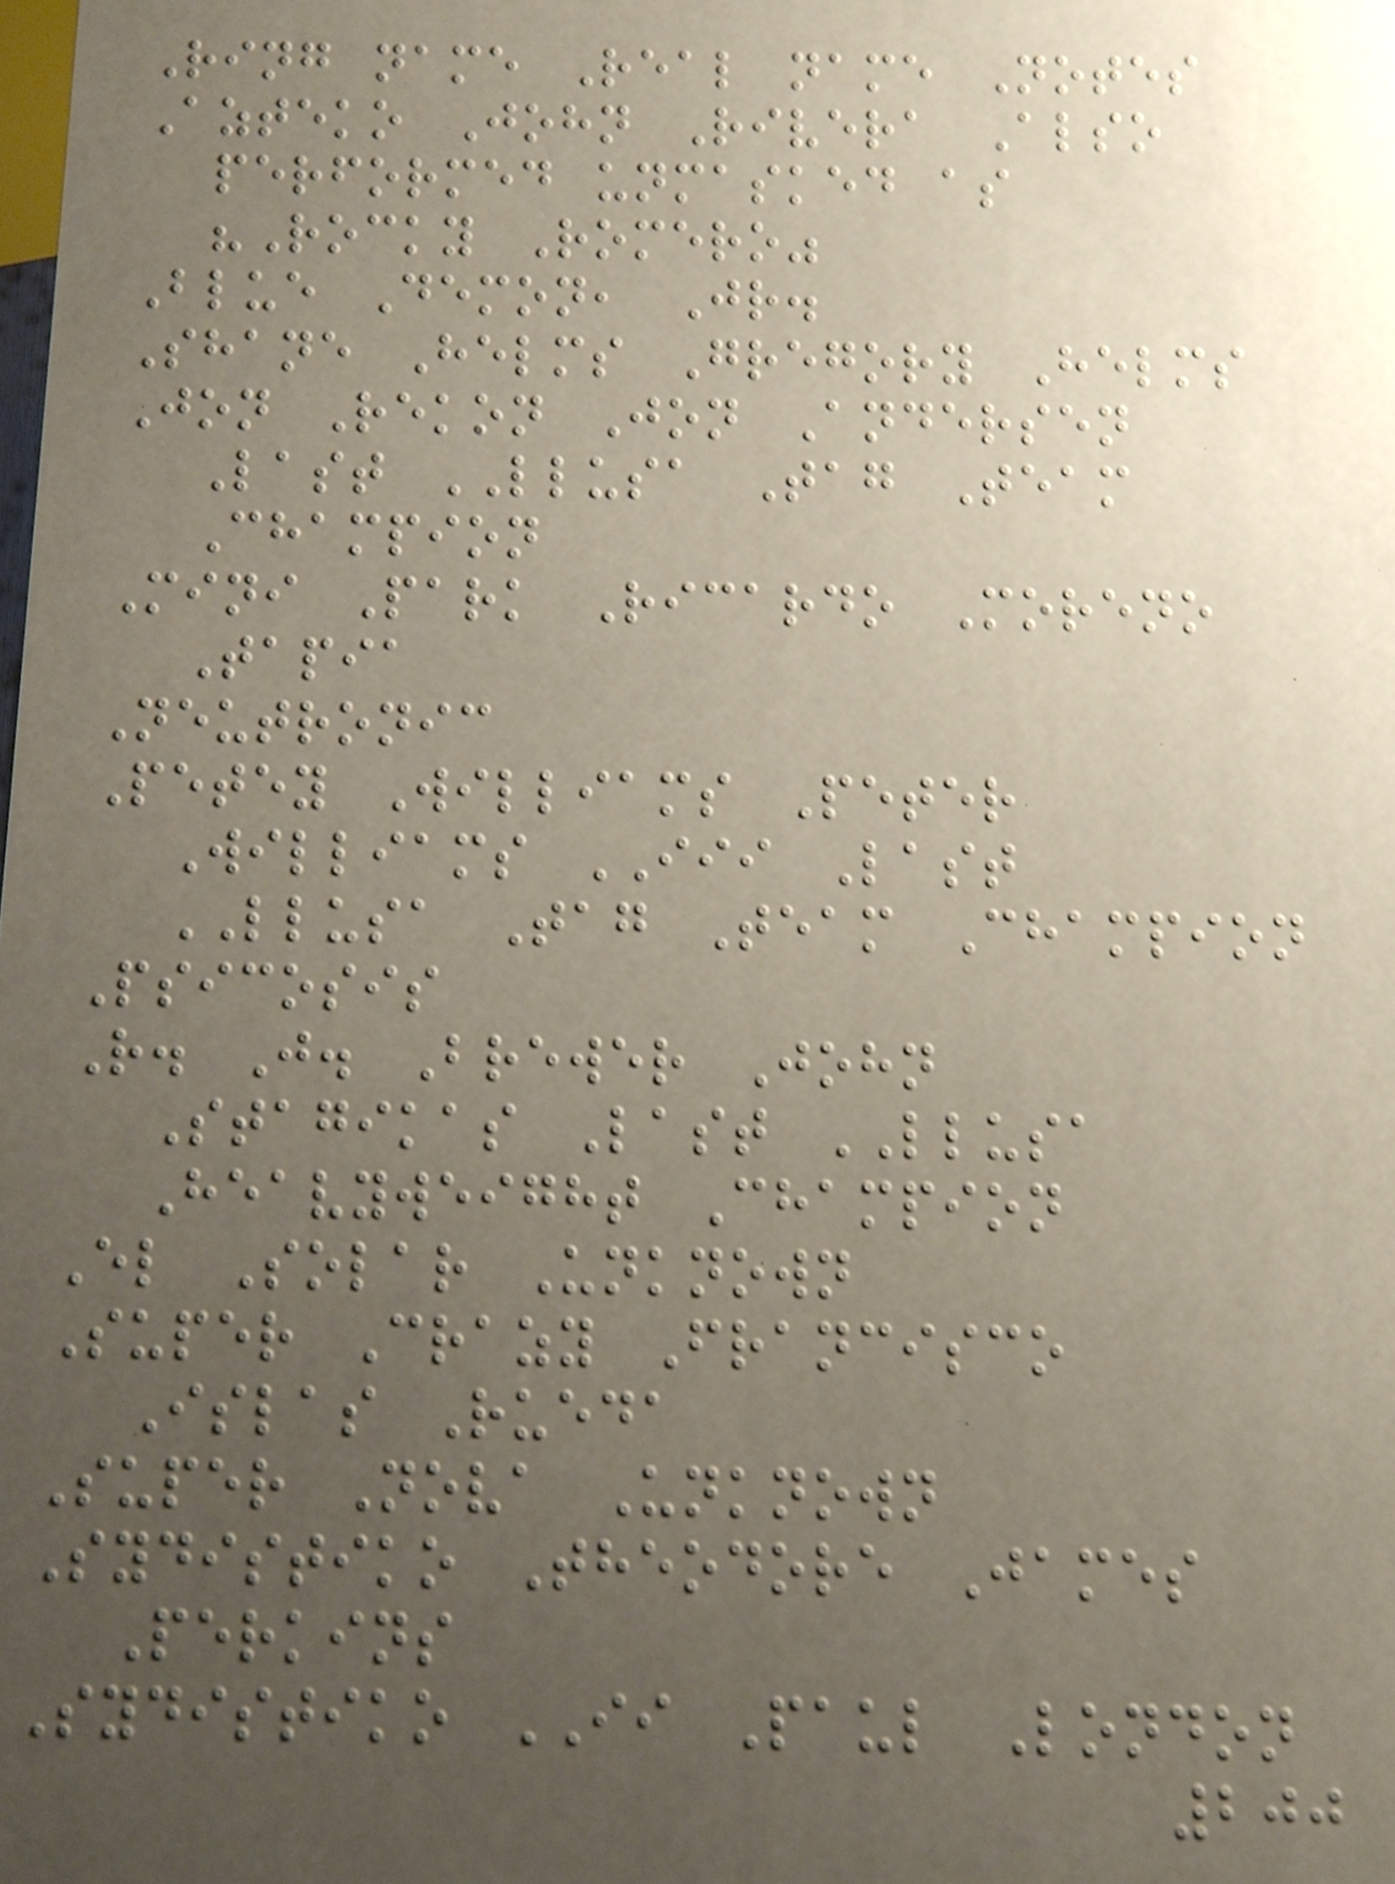Ring name Real name Notes
Azteko John Rivera Also
performed unmasked as
"Rocky Romero"
Blue Demon, Jr.
Shane Helms Gregory Helms
Jon Rekon Jon Andersen
Last LLUSA Tag Team
Champion
Mini Park Ricardo Moreno
Tapia
Neutronic
Petey Williams Peter
Williams III Last
LLUSA Tag Team Champion
Psicosis
R. J. Brewer John
Stagikas Last LLUSA
Heavyweight Champion
El Solar Unknown
Super Crazy Francisco
Islas Rueda
Super Nova Unknown
Sydistiko Theodore James
Perkins
Sydistiko II Paul London
200
